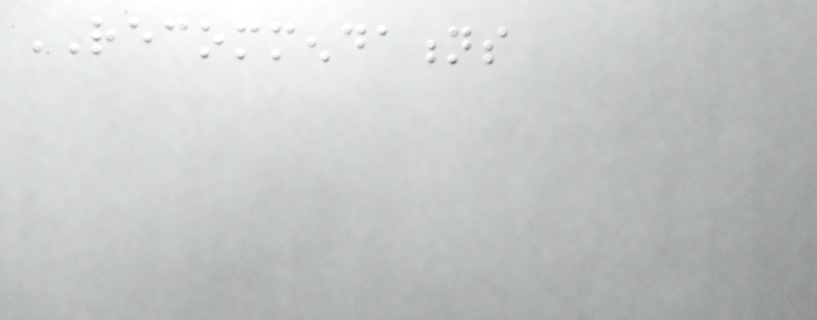RECOMMENDATIONS
